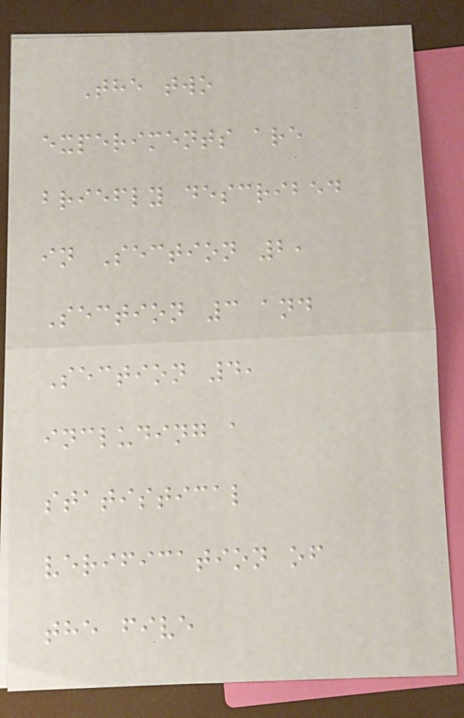The two
experiments are
briefly described
in Section 2,
Section 3 and
Section 4,
including a
statistical
verification of
the five
